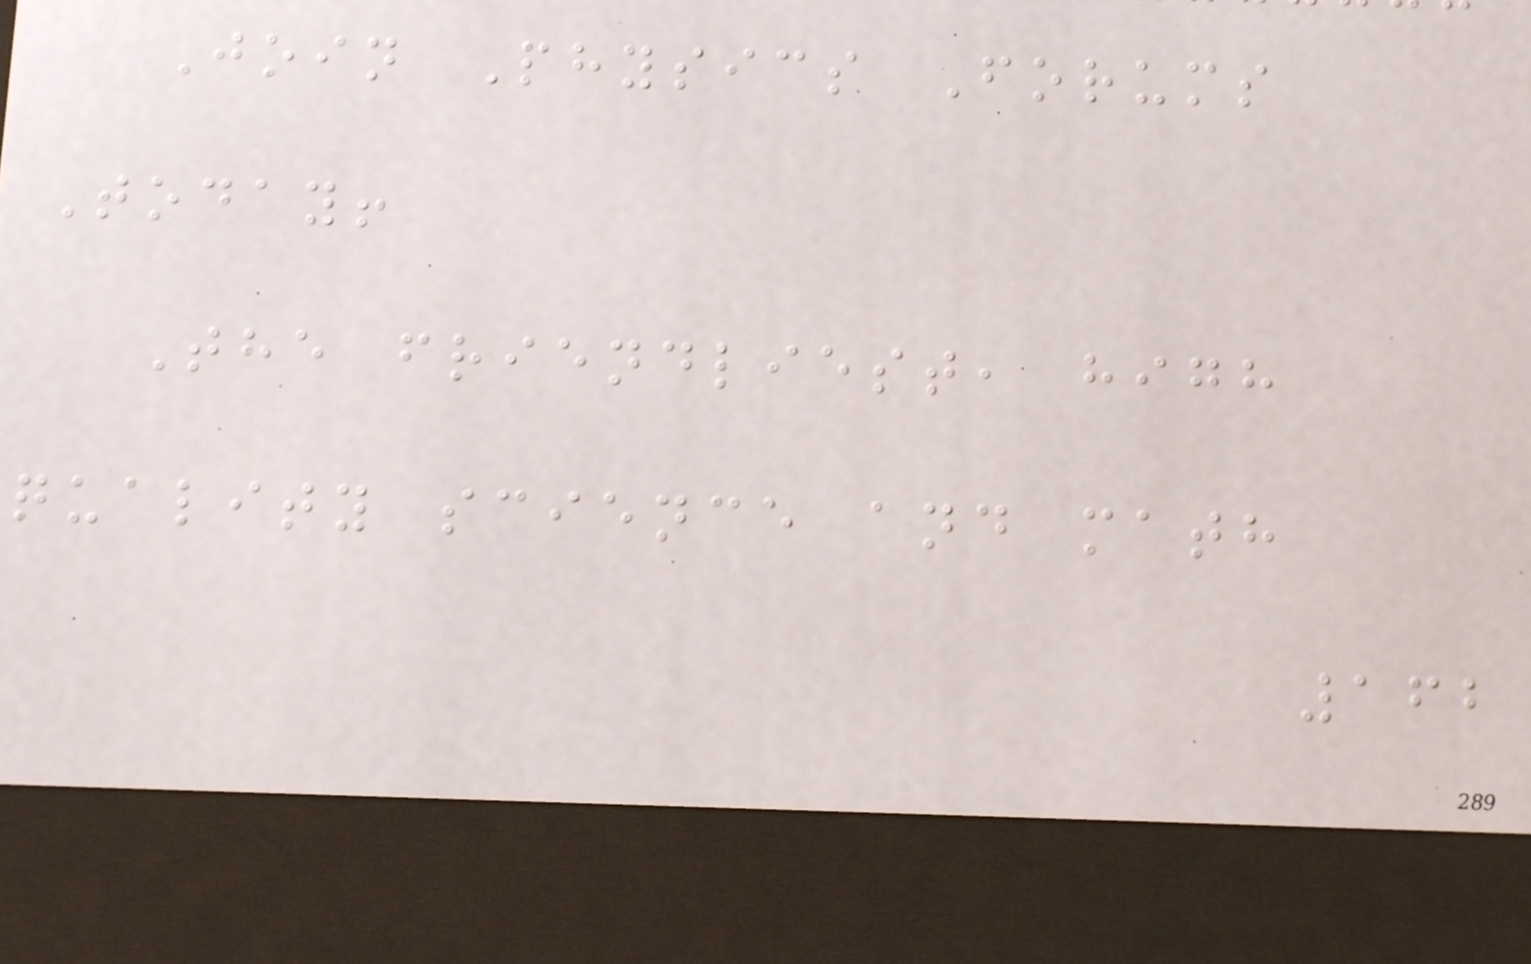Join Physics Forums
Today!
The friendliest, high
quality science and math
162
